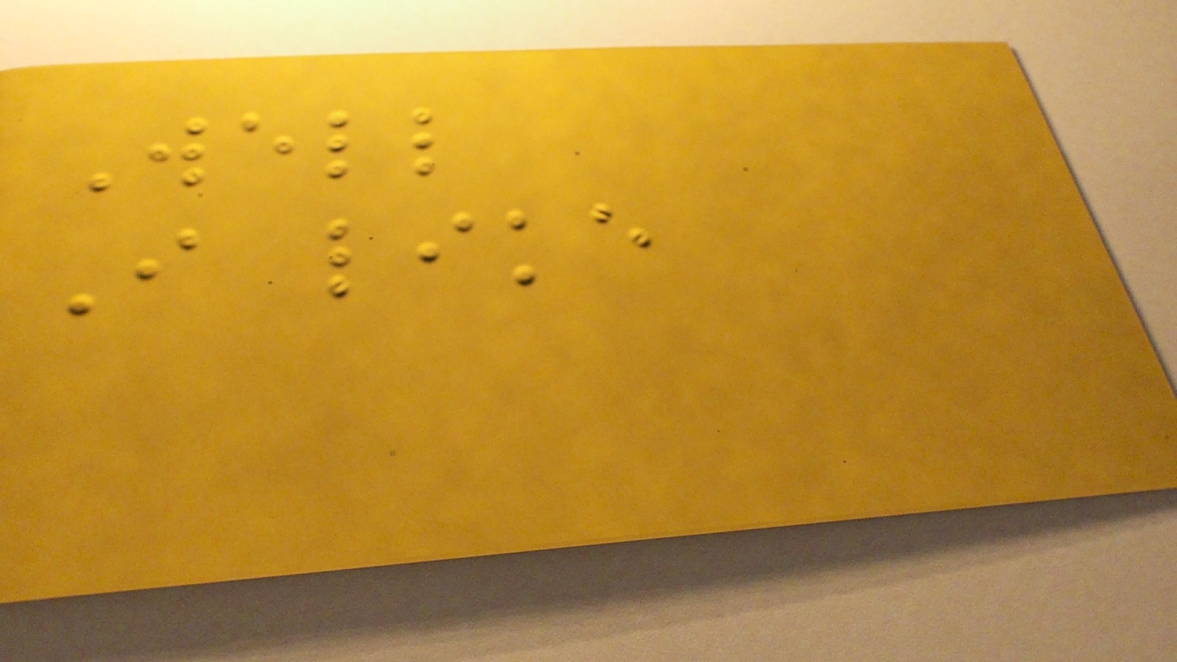Well
I like
